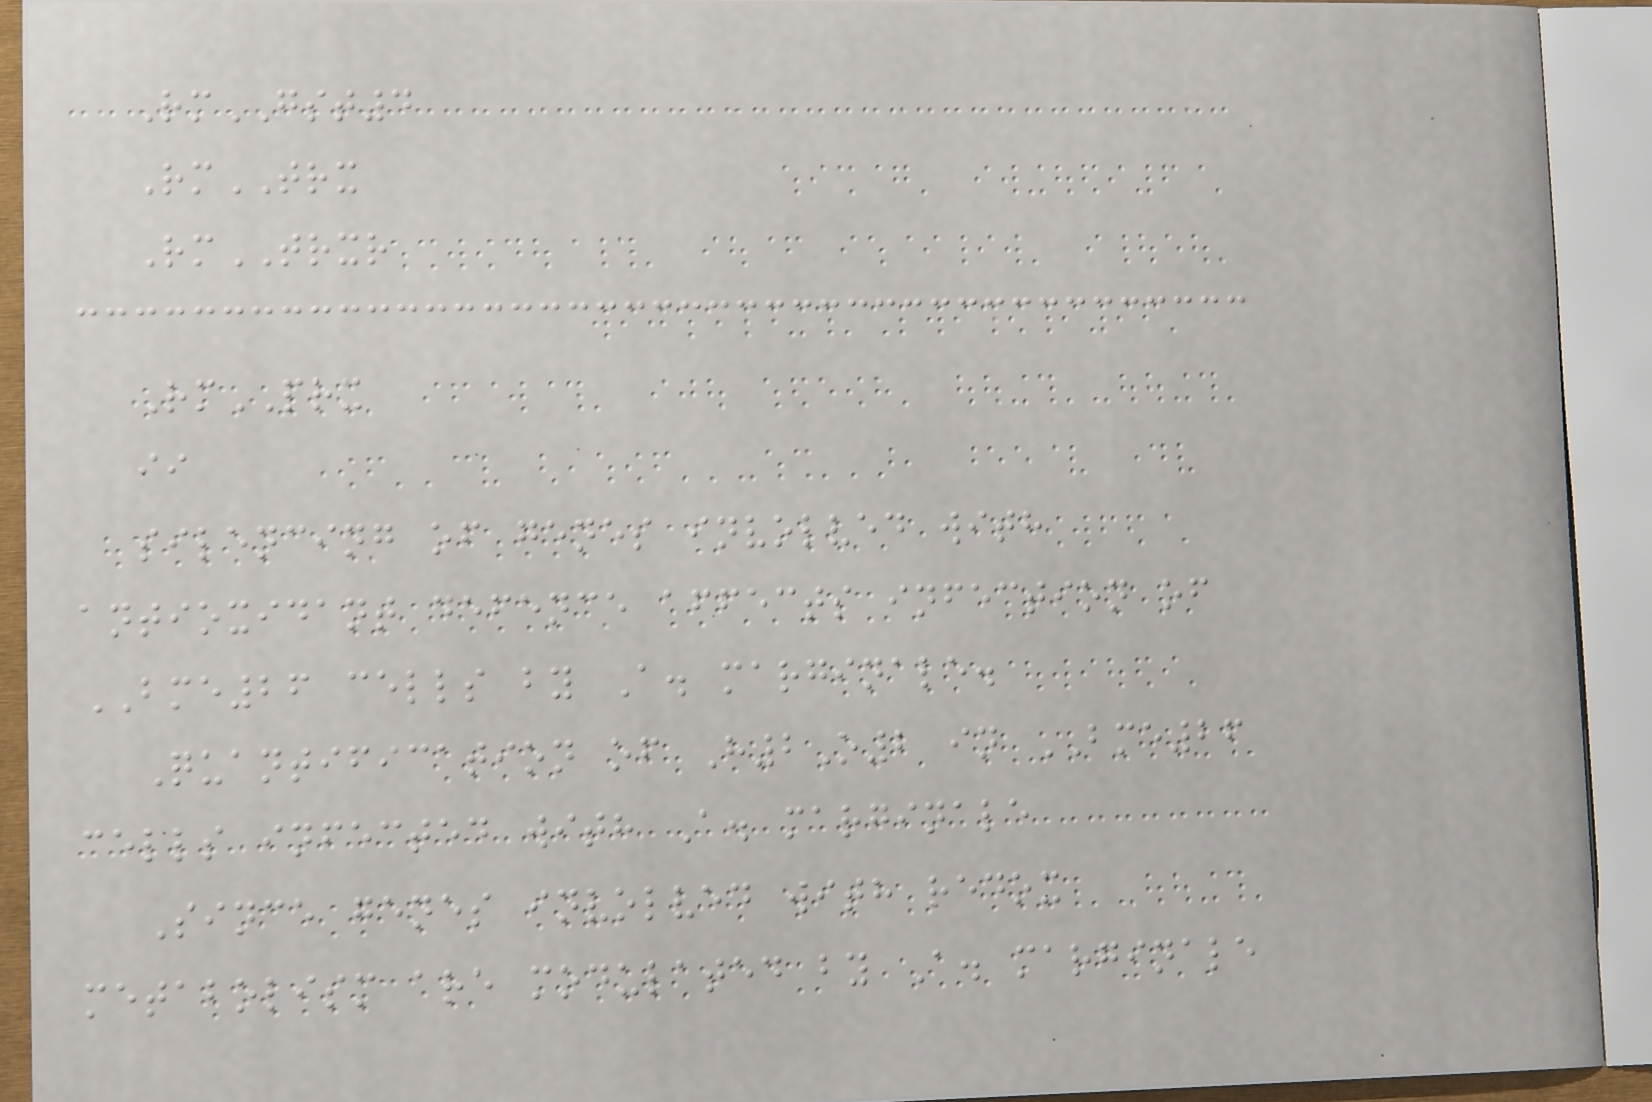RmGST4
RmTRX
RmTRXR
RmPRX
ii
silencing of genes involved with
antioxidant defence affects infection of
BME26 cells by A. marginale.
Quantification of H2O2 in BME26
cells infected with A. marginale
Since genes involved with redox
metabolism are modulated by A. marginale
